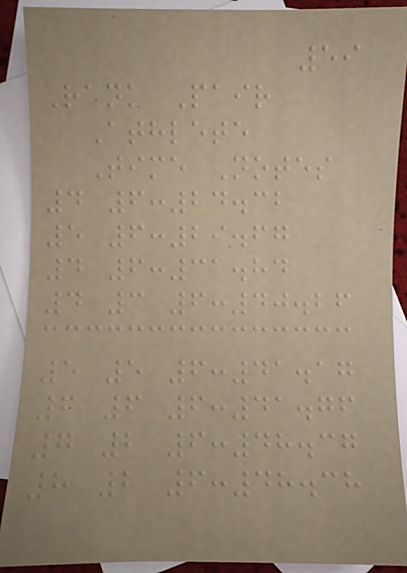59
Rank Pair
Athlete
Time Notes
4 6:24.32
5 6:29.67
4 6:31.84
4 3 6:40.26
5 5 6:41.17
6 6 6:41.76
7 2 6:48.37
8 2 6:48.38
